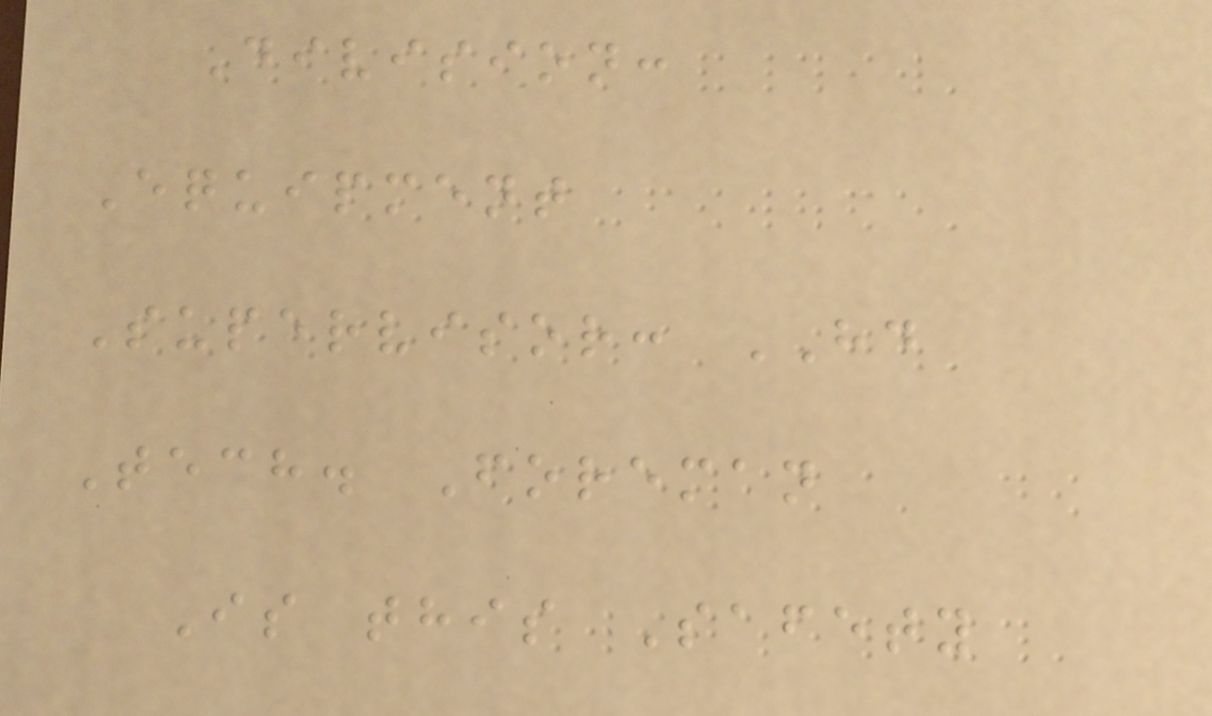Division:
Equipment
Supervisor: HD
Tech. Foreman
Is this Safety
